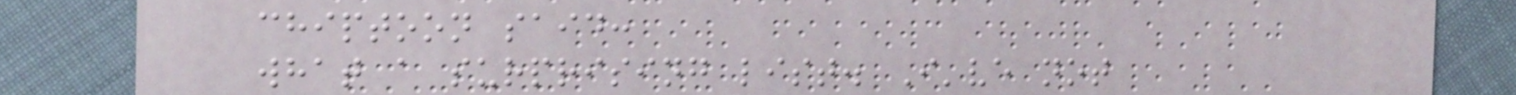chiptoon said:
what a surprising list. I've not
